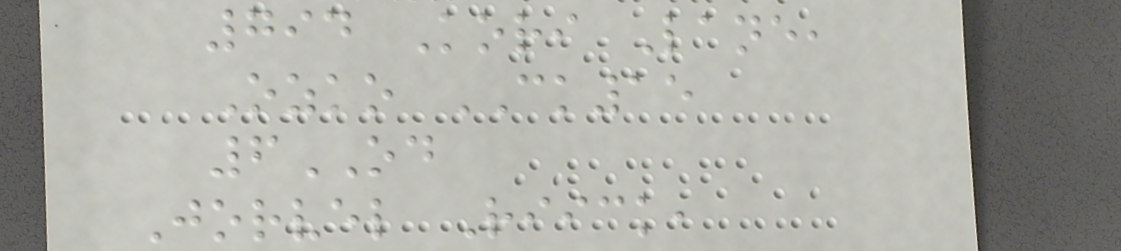794 Kori Lane,
Ozko CK15
6OD
Jorvel Riick,
